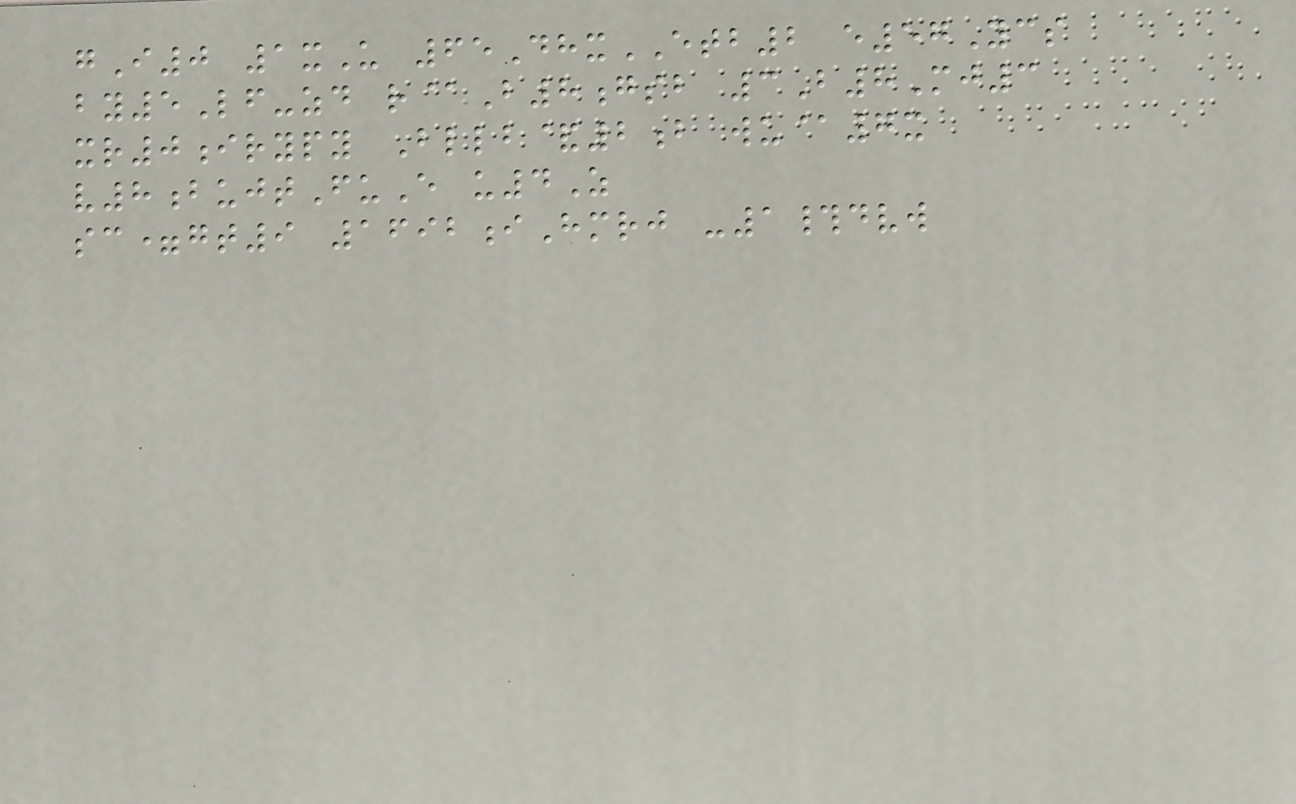gI0 1xU 65DhxETB2 e57Ycs
by5Lf-zd r@B8gsb 3B8Mj3
xr0irypy Bllb&2b wu@7x
v8bujtFuE u4Z
sc=gt9 1692iHmrj -1#dvw
